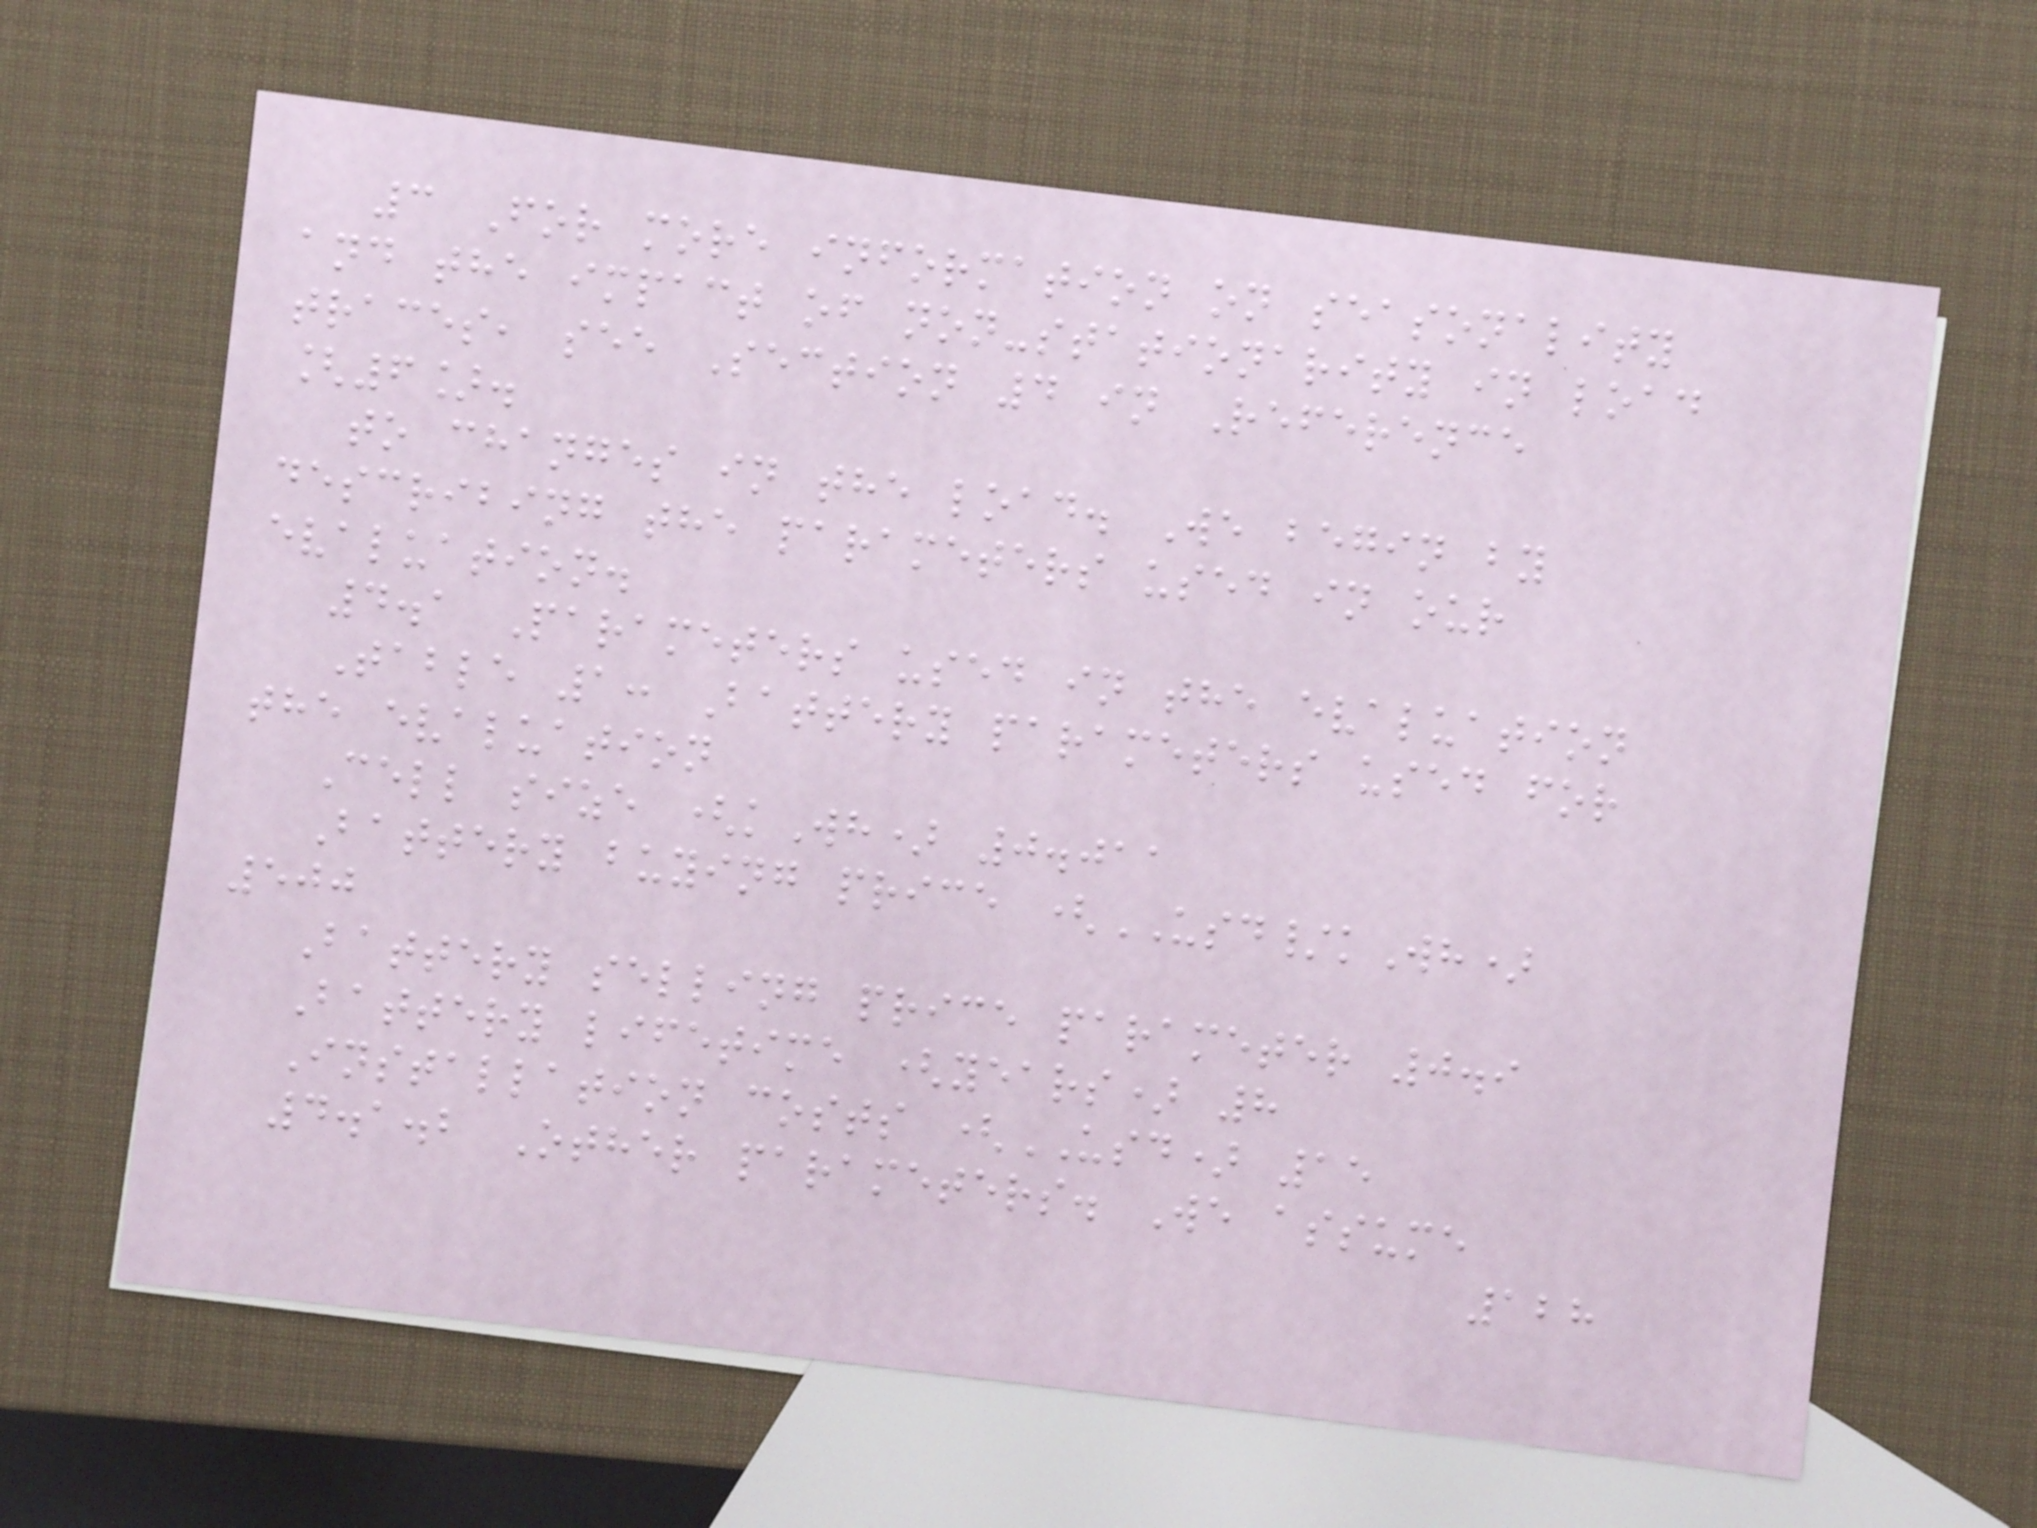3 For more information on seasonality
and the impact of non-stationarity in load
traces, see Section 4 in Reference
[6].
to changes in the load. We begin by
describing the parameters used in our
evaluation.
4.1 Parameters used in the evaluation
Table 1: Battery parameters used for
the evaluation
Cell size (kWh) 0.011
Battery buying price (USD/kWh)
500
Battery selling price parameter 0.9
Battery lifetime (years) 8
Installation costs (USD) 15
4.1.2 Other parameters. We assume
128
